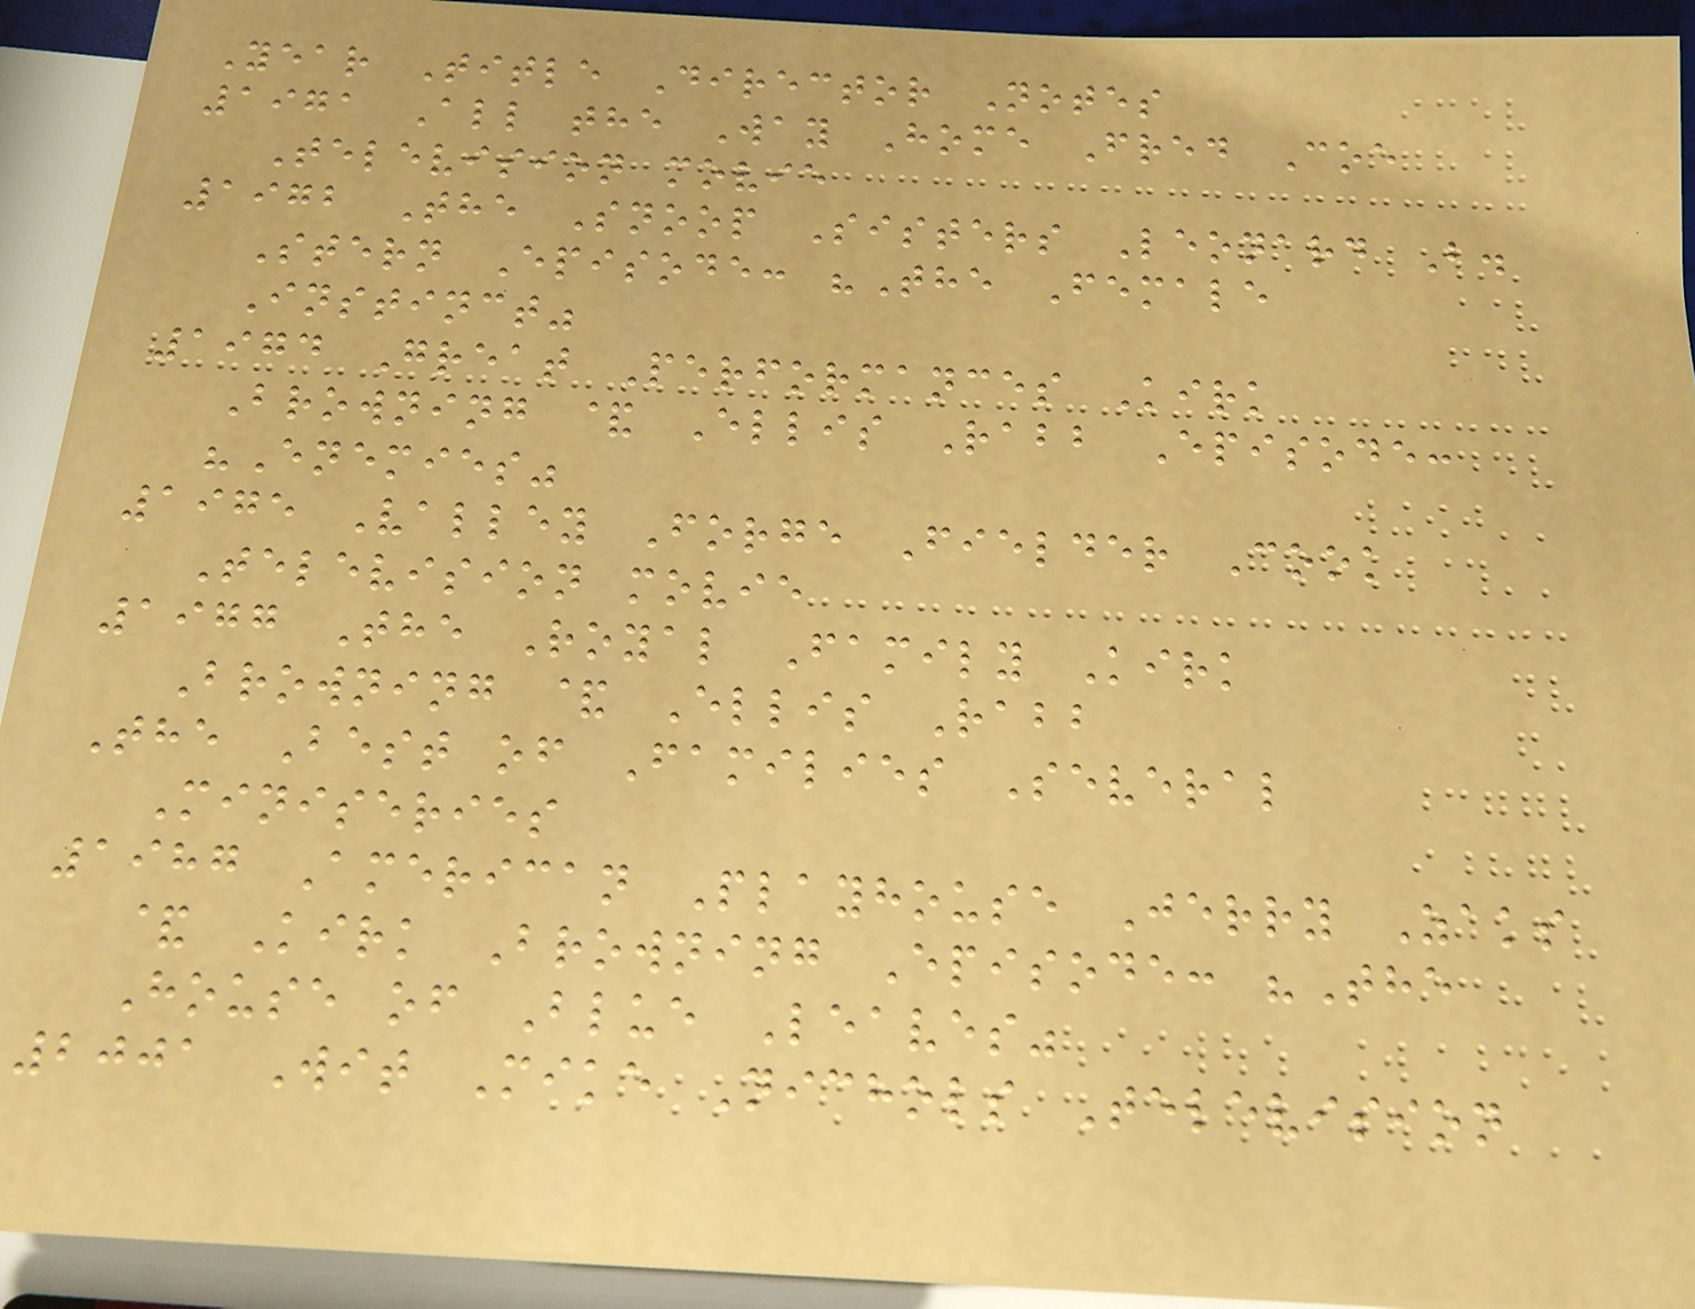Year Title Director Notes
1971 All the Way Home Fred Coe
Television movie
1972 The Snoop Sisters Leonard B.
Stern Episode: "The Female
Instinct"
1974 Great Performances Kirk
Browning & Ellis Rabb Episode:
"Enemies"
1975 Valley Forge Fielder Cook
Television movie
1977 The Royal Family Kirk
Browning & Ellis Rabb
The Best of Families Several
Miniseries
1987 American Playhouse Jerry Zaks
& Kirk Browning Episode: "The
House of Blue Leaves"
2001 Wit Mike Nichols Television
